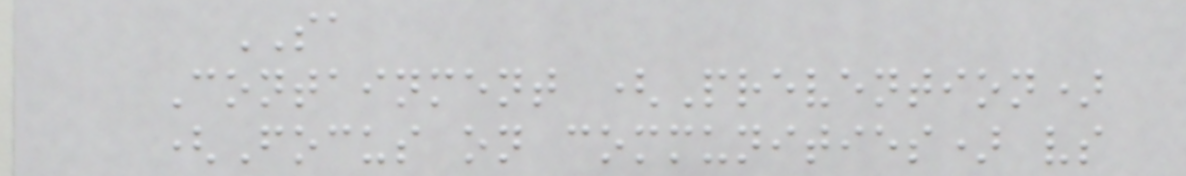SA
Containment (Prevention)
(Focus on communities) vs
